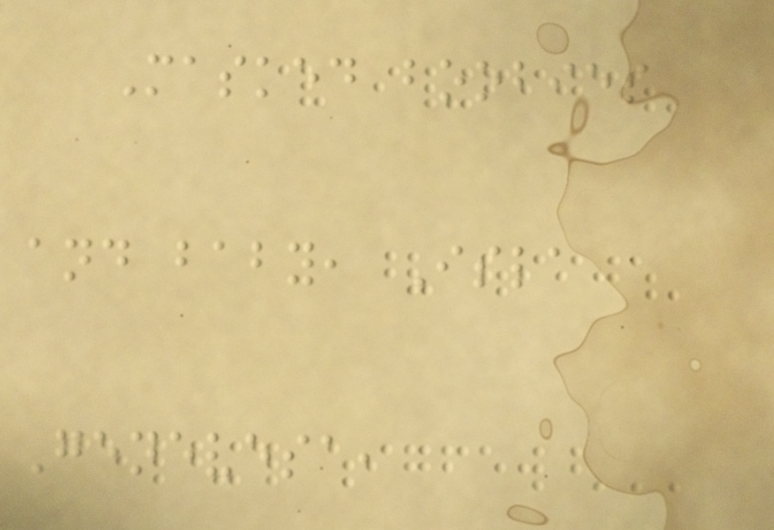Masked boobies
and baby, Isla
Genevesa,
